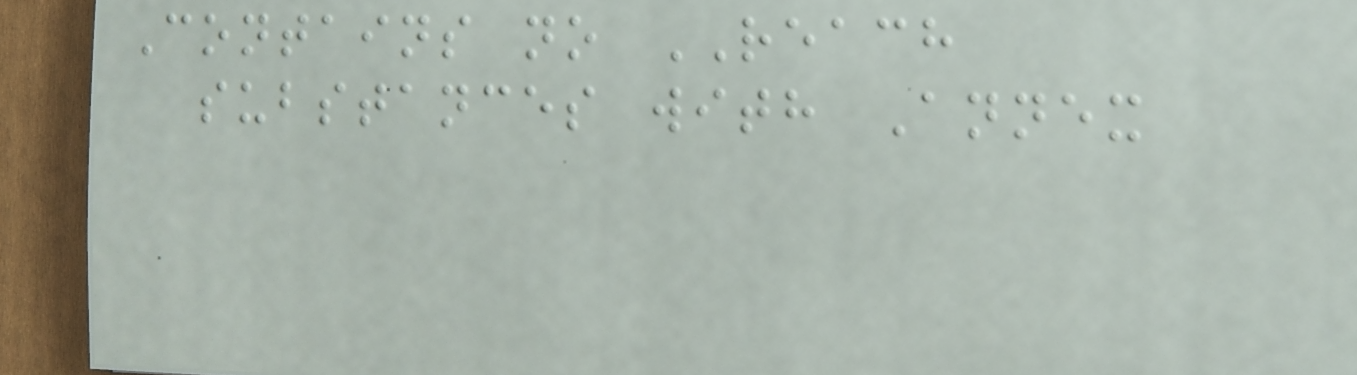Contains no REACH
substances with Annex
